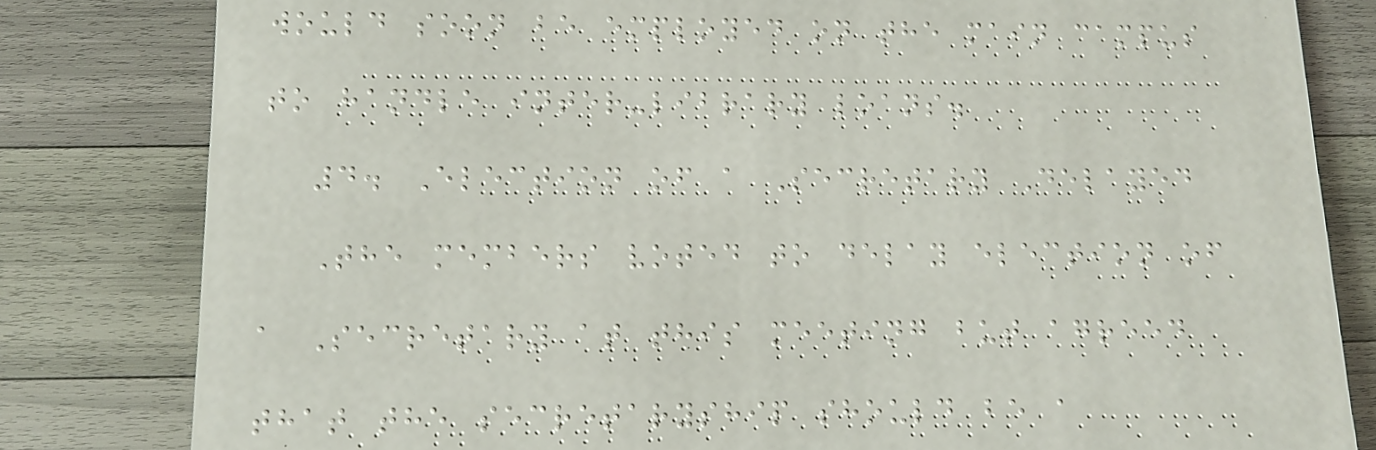would soon be employed on the main campus
to handle inter-library loans.
4. Election of a Secretary Delayed
The members voted to delay election of
a Secretary at this meeting but agreed
that the secretaryship should be a
